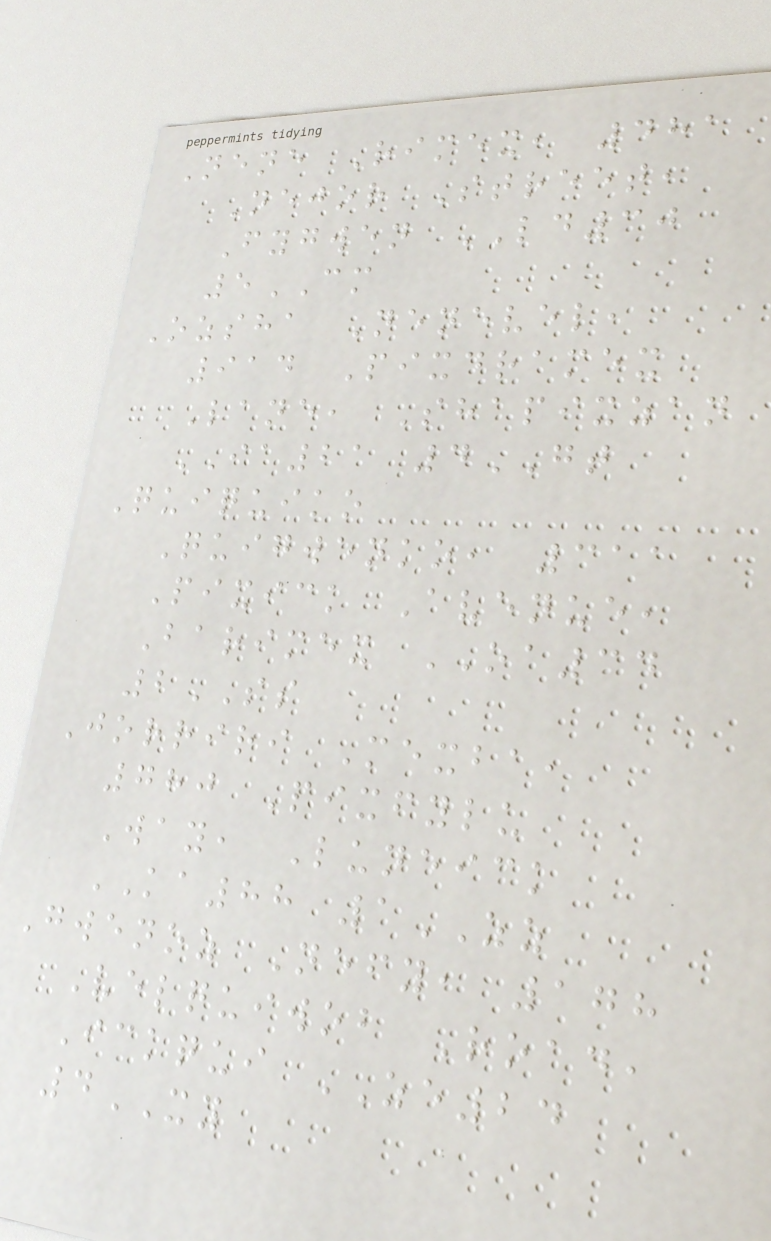Nene Rimex, 481
Nejor Street,
Fygwen LD30
5CM
Ozsha Nenevel,
914 Pixdramex
Lane, Shapixzan
IA21 4GT
Quiquiko
Quigwenko, 311
Pixick Avenue,
Barimex OA34
2SS
Jorriri Mexba,
780 Pixfylu
Way, Luneick
KA88 1ZZ
Gwenoz Nefy, 178
Velquiwob Road,
Ickqui ZE24
4XY
